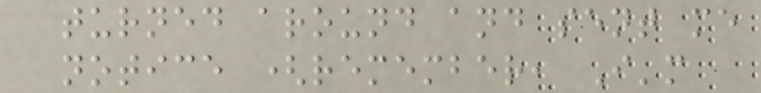turned around and sent me
notice (remember, I'm
